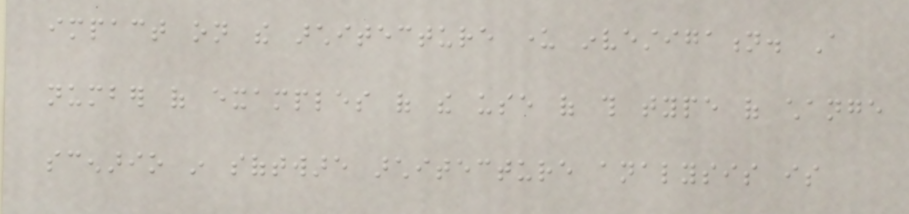impact on the architecture under investigation. A
number of examples of the use of this type of change
scenario in software architecture analysis is
